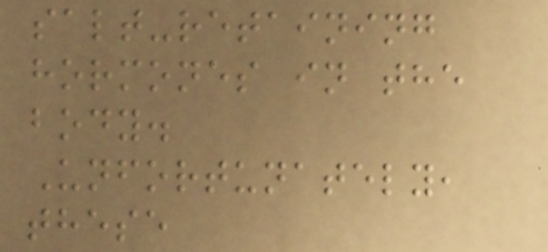salt-retaining
hormones in the
body.
Unfortunately,
these
